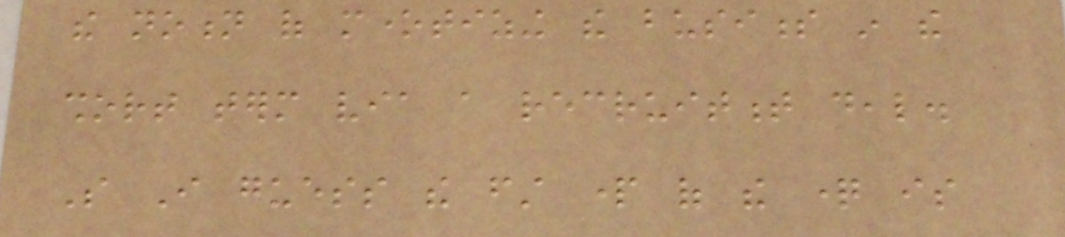the notion of monetizing the business in the
short term via a recruitment deal.
So I guess the first part of the question is
